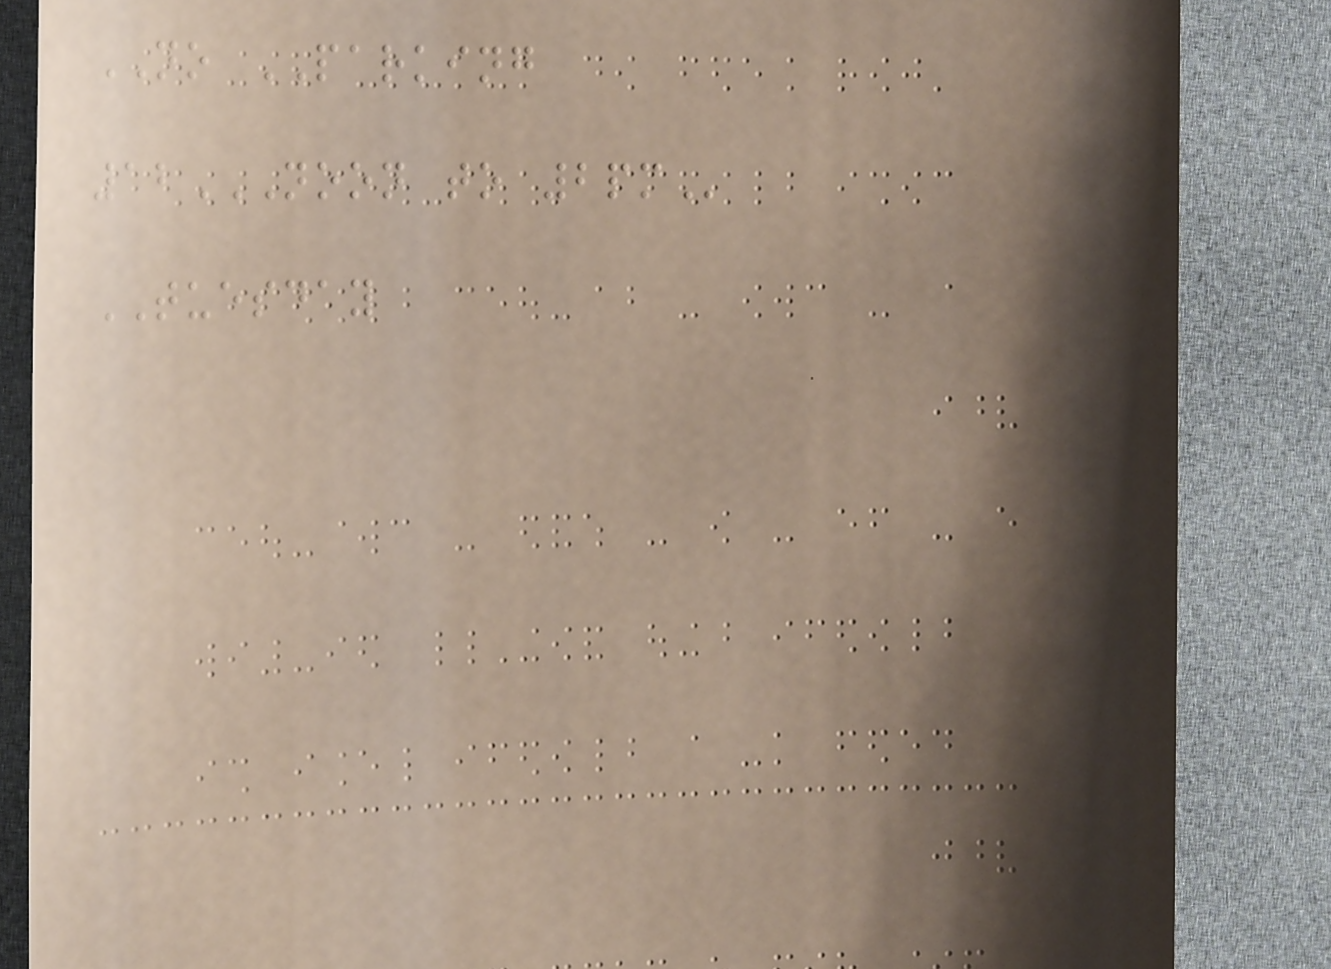NO PARKING
12NOON TO 2PM
TUESDAY
